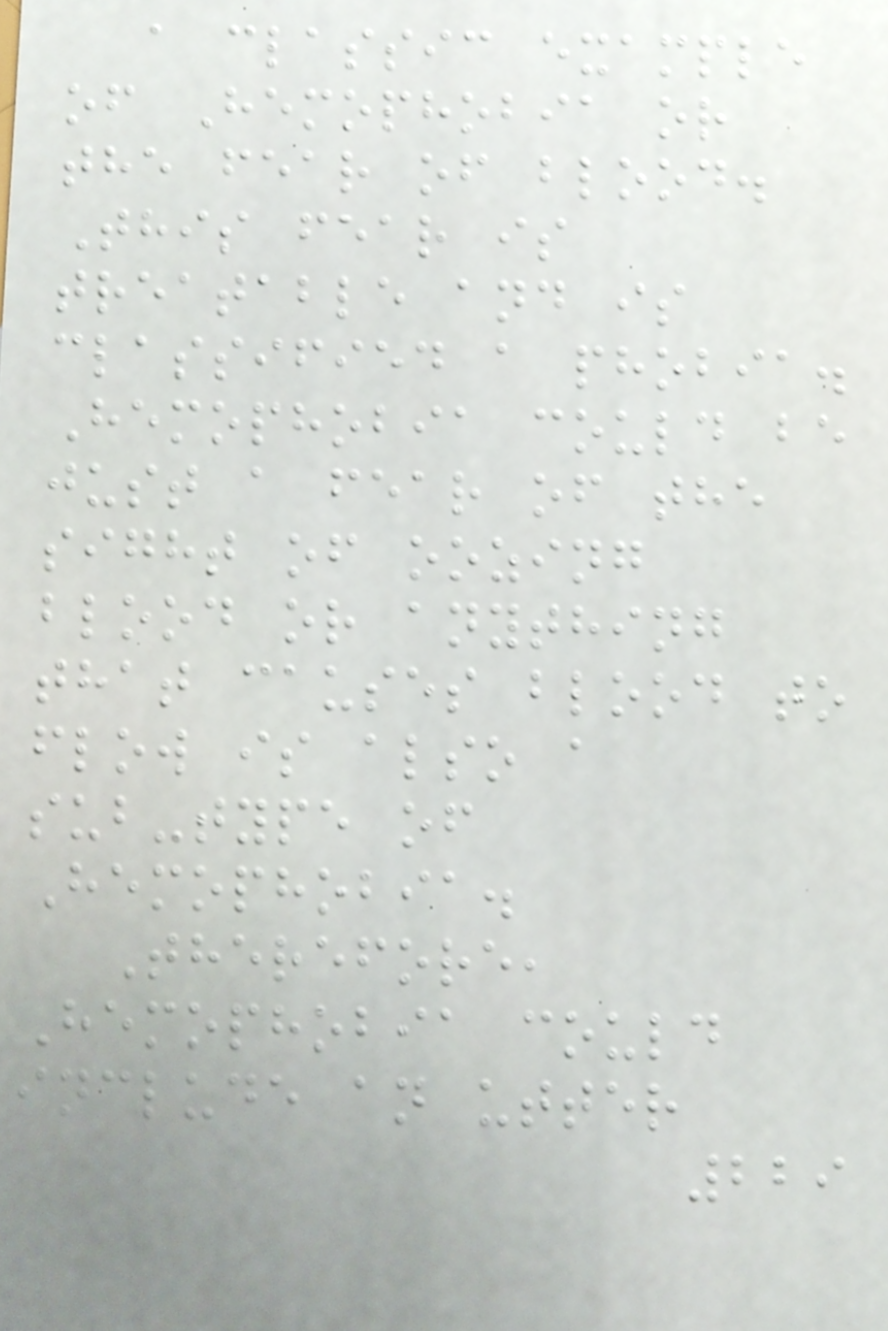a classic example
of Hemophobia or
the fear of blood.
This fear is
treatable and is
classified a phobia.
Hemophobia could be
just a fear of the
sight of oozing
blood or anything
that causes blood to
flow is also a
sub-type of
Hemophobia.
Therefore,
Hemophobia could
include an utter
229
